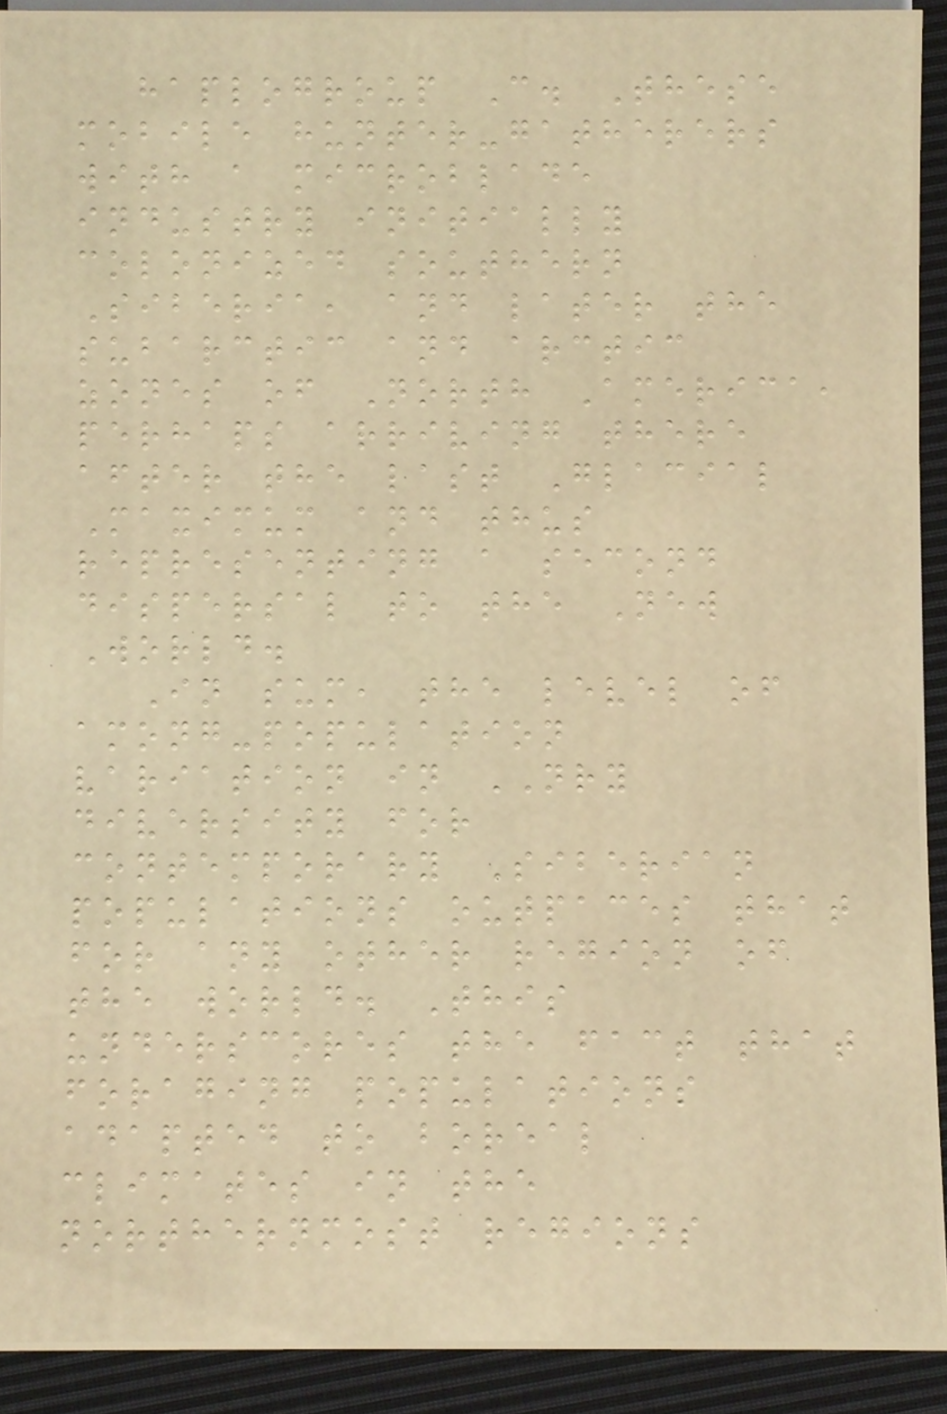haplogroup C. These
mobile hunter-gatherers
with a microblade
industry initially
colonized southern
Siberia, and later the
subarctic and arctic
zones of North America,
perhaps arriving there
after the last Glacial
Maximum and thus
representing a second
dispersal to the New
World.
In sum, the level of
among-population
variation in NRY
diversity for
contemporary Siberian
populations outpaces that
for any other region of
the world. This
underscores the fact that
foraging populations
adapted to boreal
climates in the
northernmost regions
